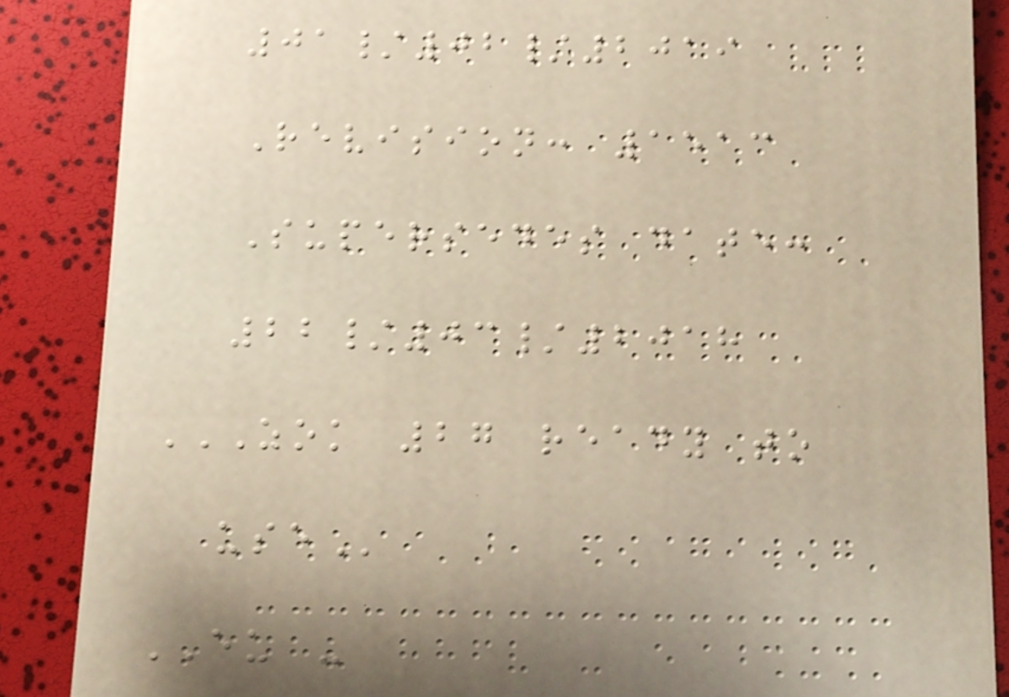01/02/2019
Revision: 1513
Supersedes date:
22/03/2018
ZOK 27 READY TO
USE
EU -
